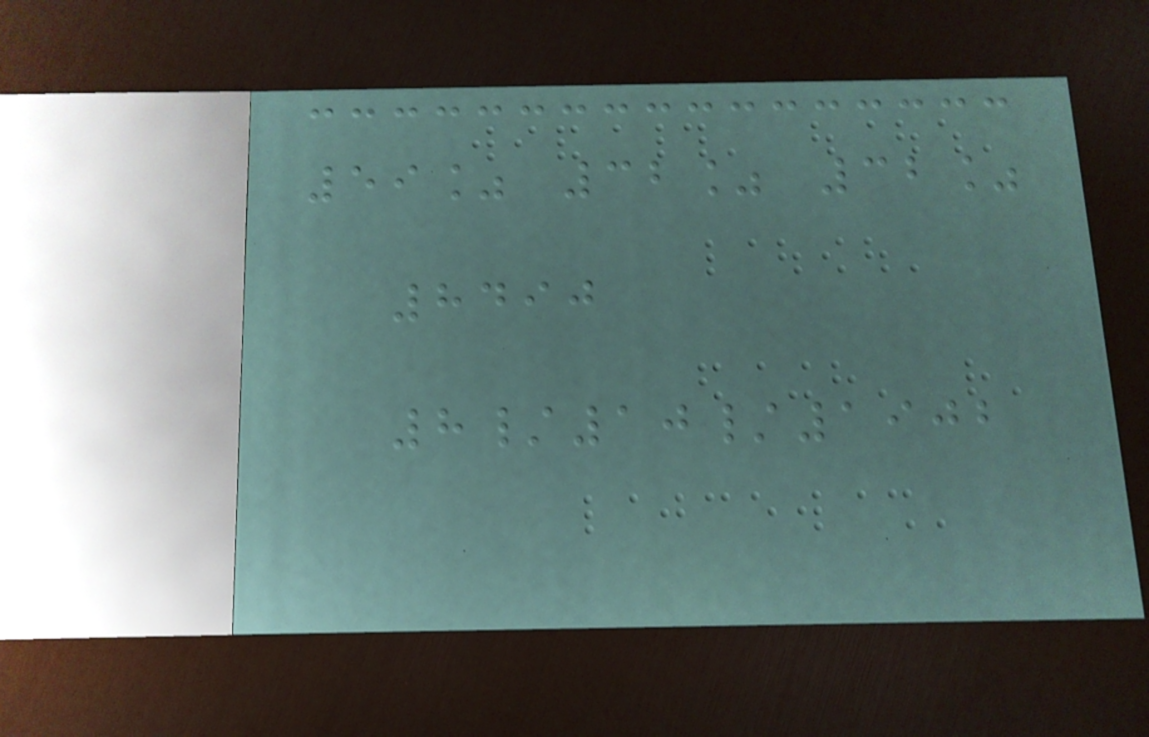59% 32% 32%
8490
8/10/1902
